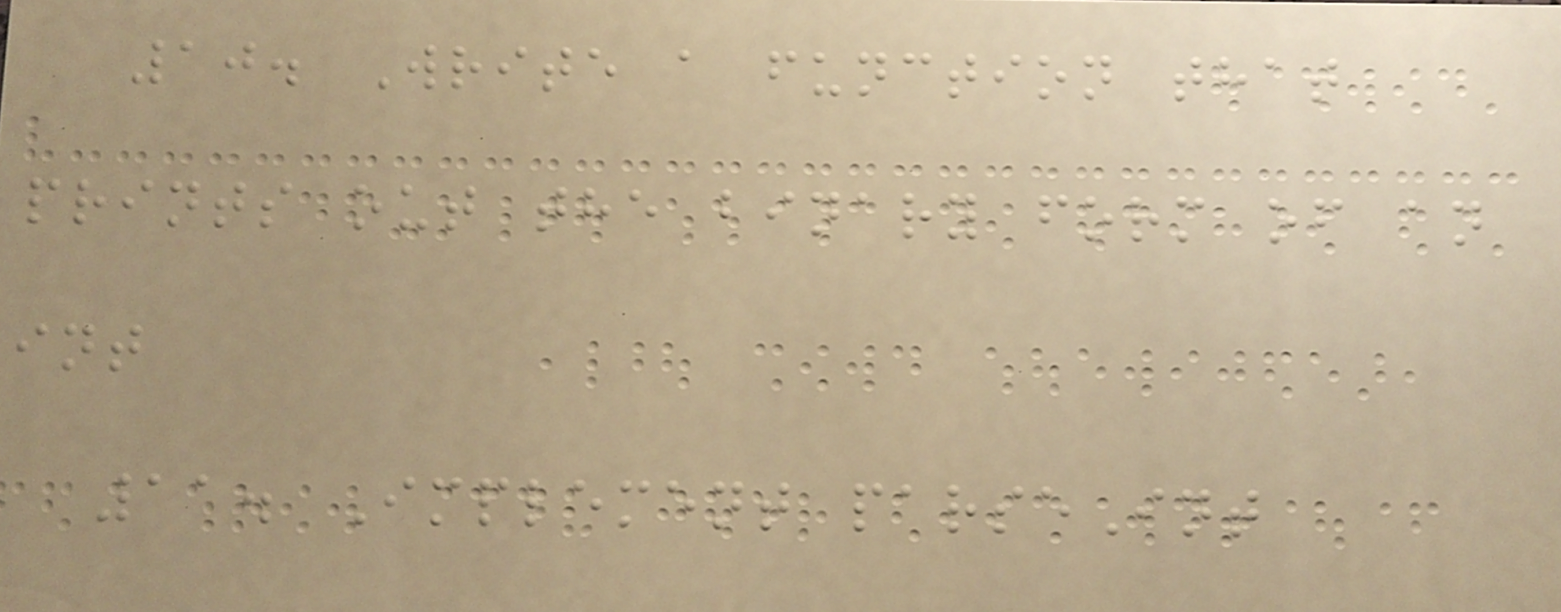10. Write a function that
prints out the binary form of an
int
11. Implement parseInt
